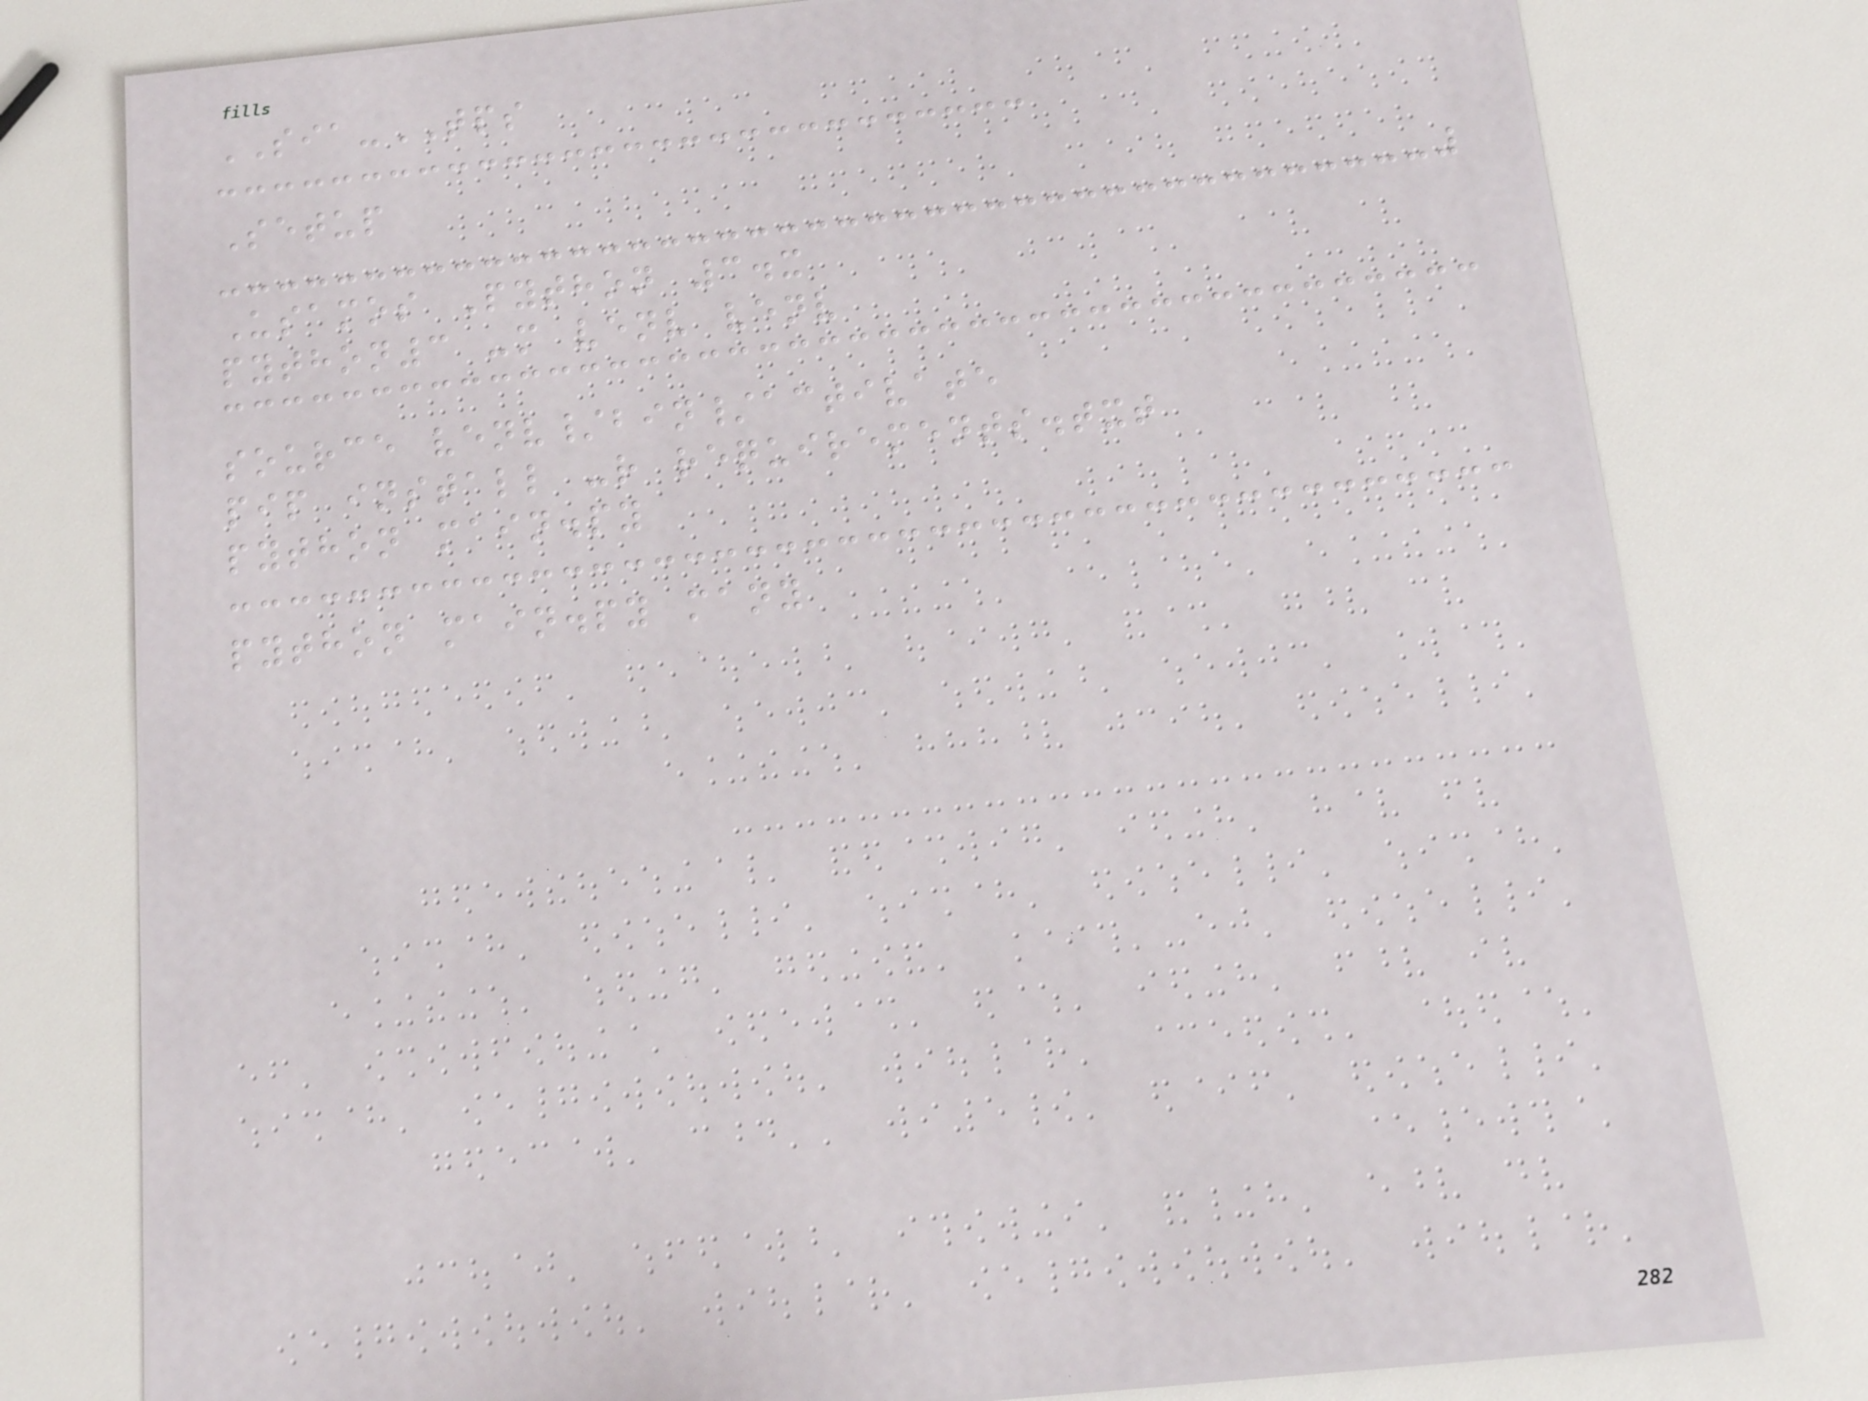SIA-TPS
Setup
Usamos Python 3.x
python3 -m venv venv
source venv/bin/activate
pip install -r requirements.txt
python main.py
python main.py many
